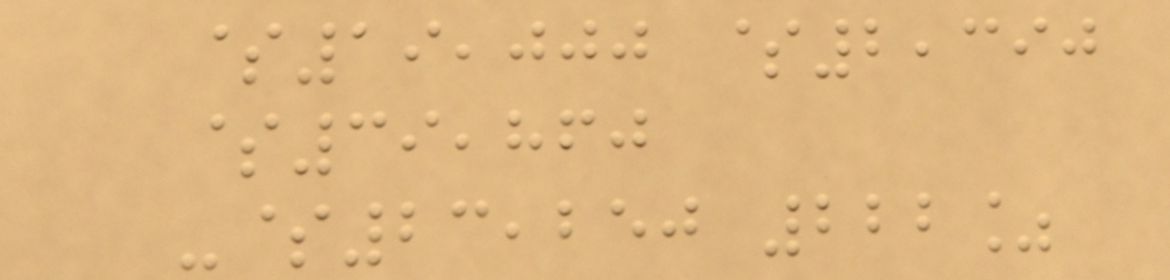$19,000 $2,390
$39,860
-$23,250 222%
